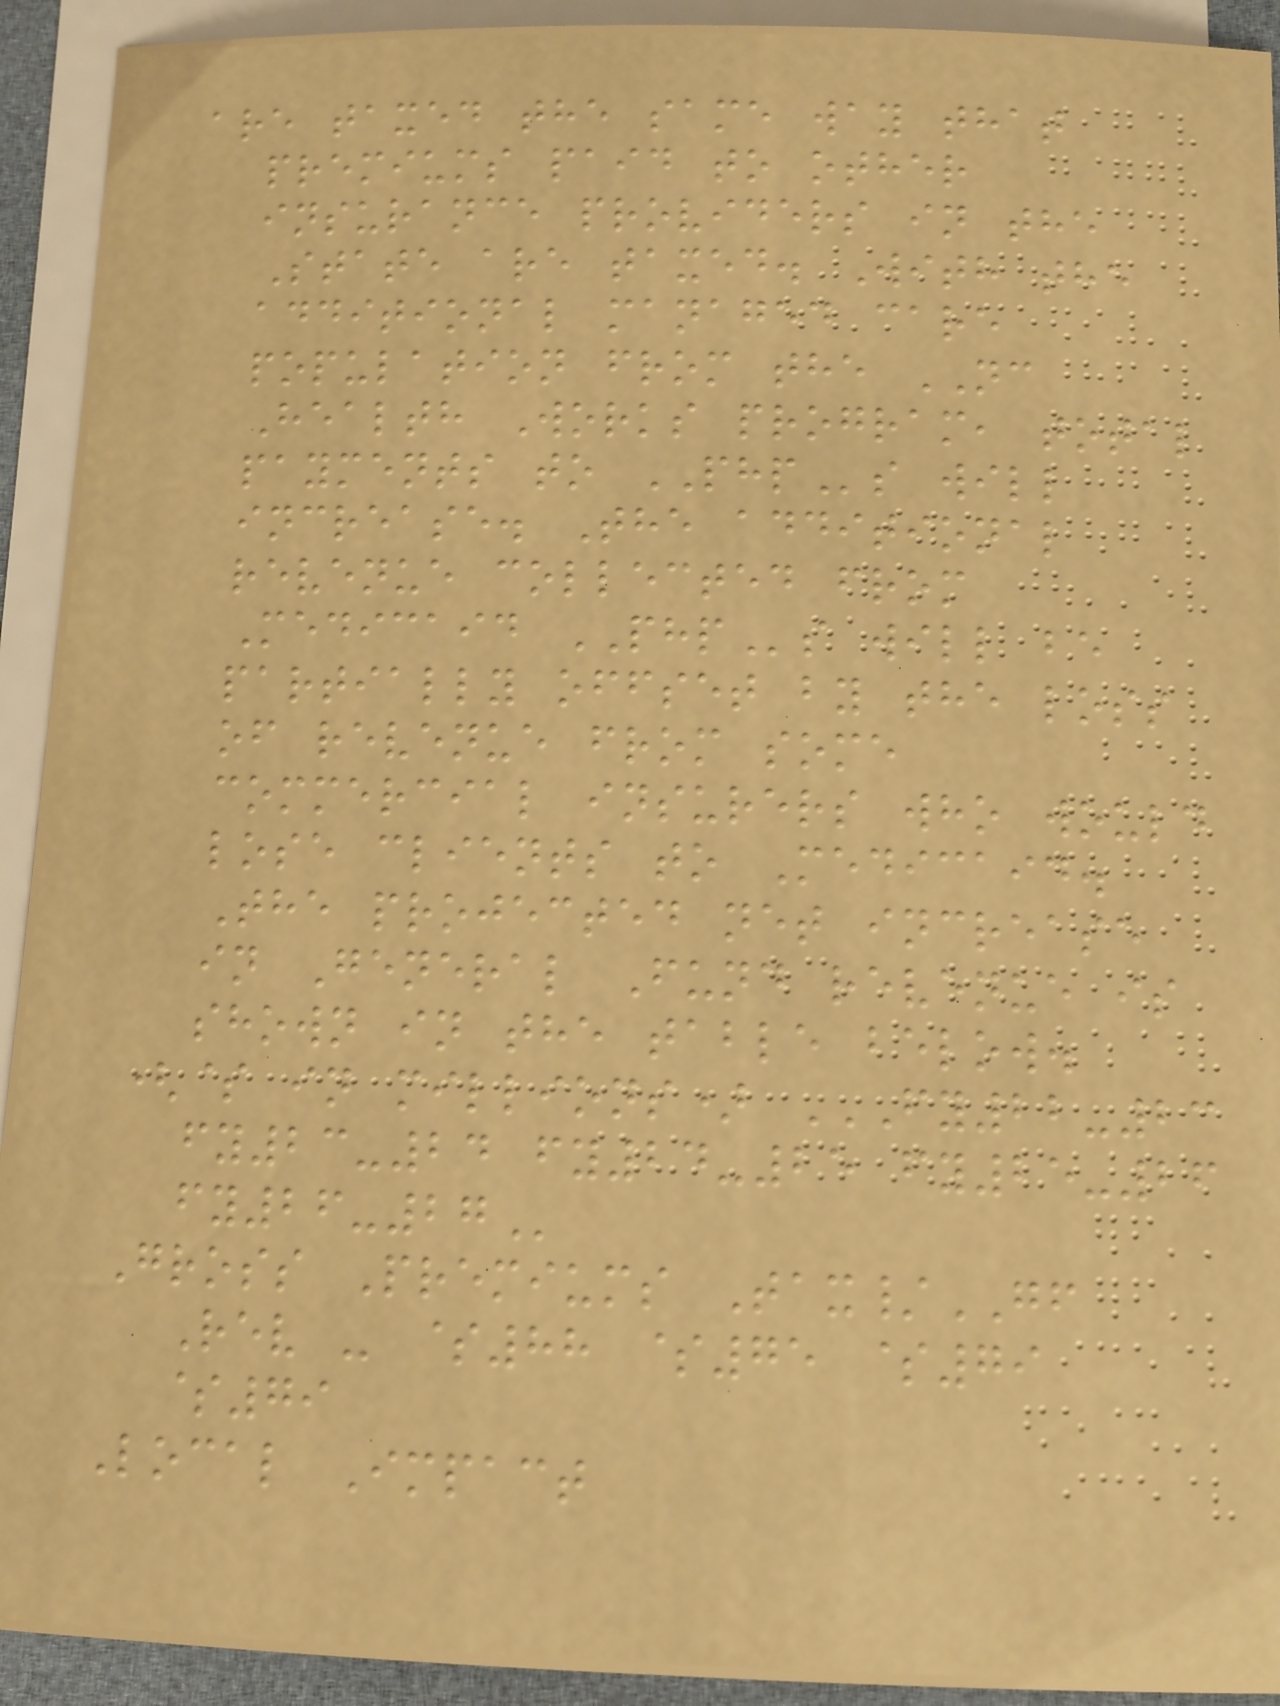are taxed the same way that
premiums paid to other
insurance providers in the
State are taxed. With the
additional managed care
population from the NC
Health Works program, total
payments to PHPs will
increase. The additional
revenue collected from
Medicaid PHPs will be
partially offset by the loss
of revenue from some
commercial insurers who would
lose clients to Medicaid.
The projected net increase
in General Fund revenue is
shown in the table below.
($ in millions) FY22-23
FY23-24 FY24-25 FY25-26
FY26-27
Gross Premiums Tax/GF
Rev - $88 $75 $79
$79
Local Impact
